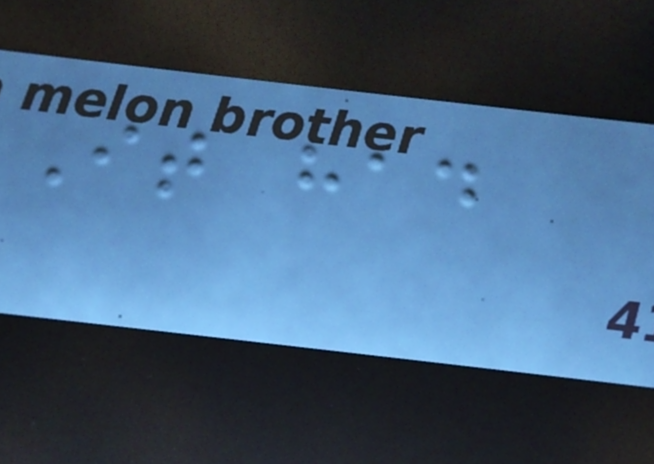It had
